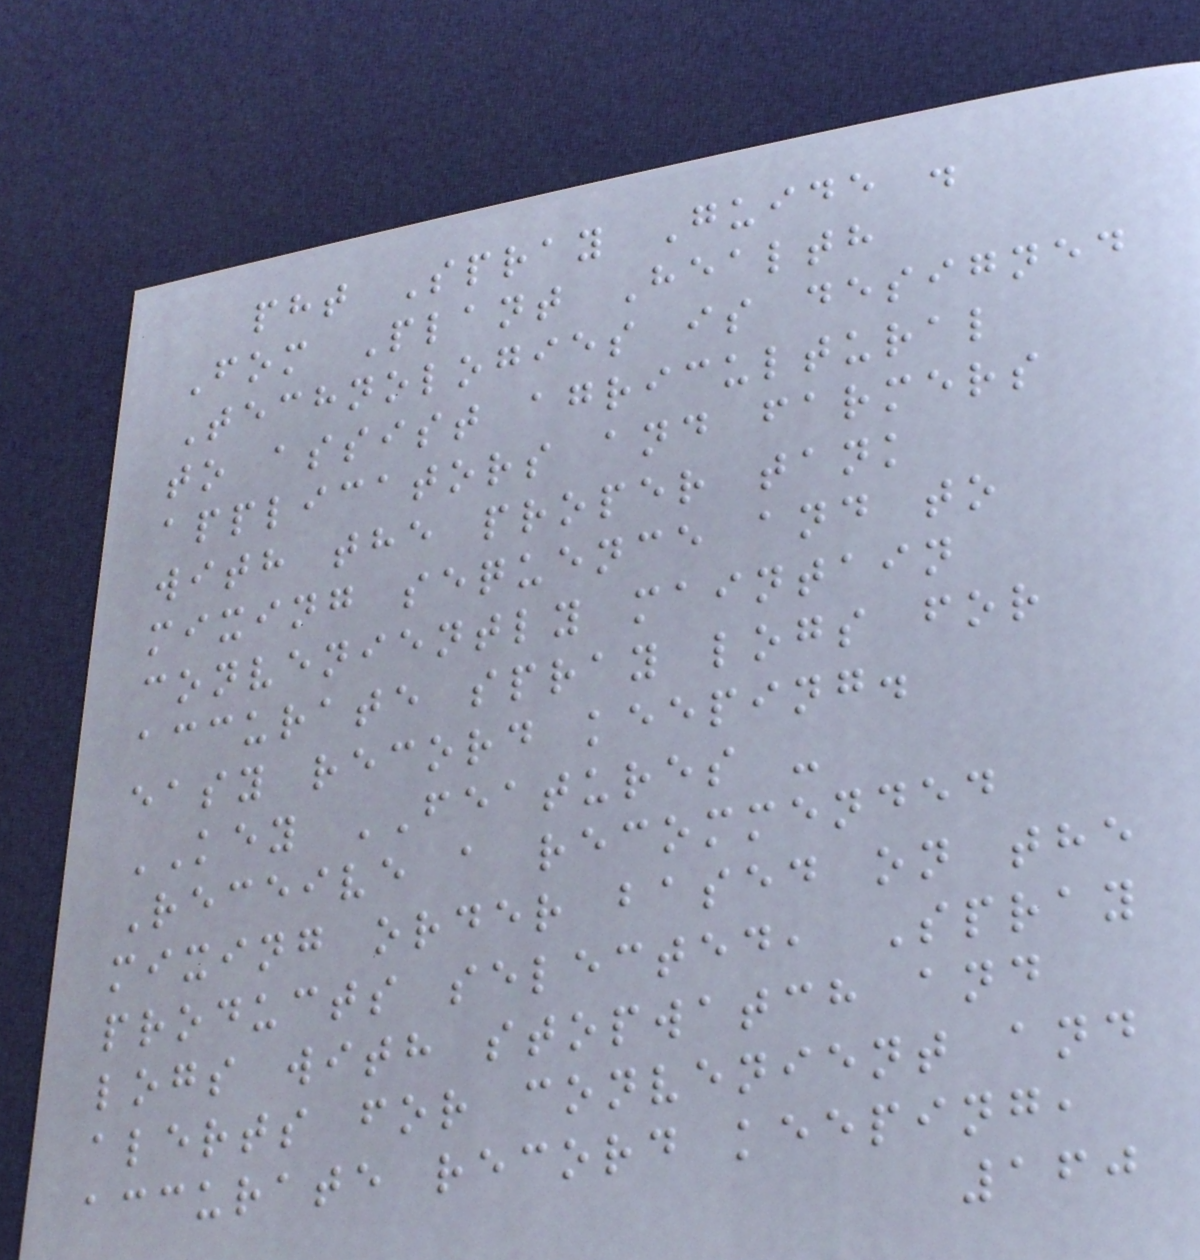pht Spray Guide .
Fom Plant Health
Technologies is designed
to assist agricultural
applicators and farmers
with the proper tank
mixing sequence and to
conveniently maintain
accurate spray logs for
easy record keeping.
KEY FEATURES -
Receive a recommended
mixing order based on the
products selected, Spray
logs with stopwatch and
alerts for convenient and
accurate record keeping,
160
